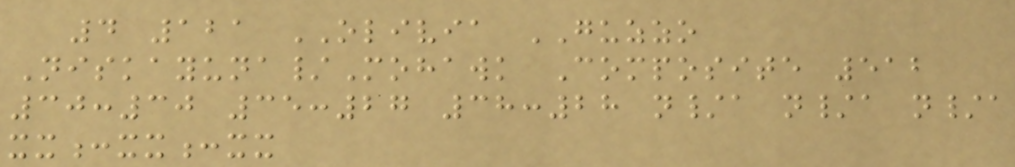4 121 OLIVIA GUZZO
Niskayuna/Mohawk Composite 512
30:30 35:27 38:28 n/a n/a n/a
xx:xx:xx
